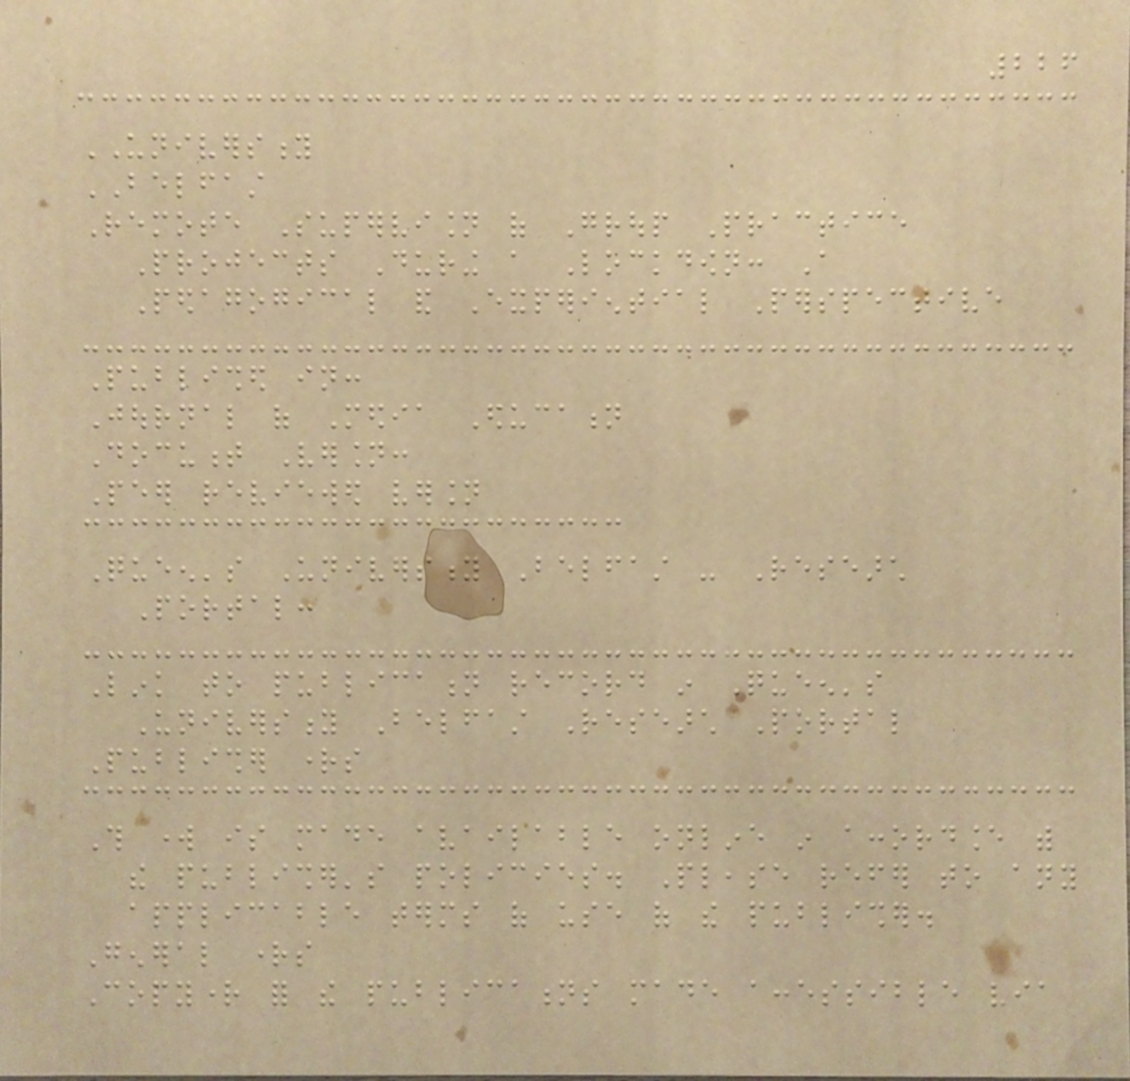226
UNIVERSITY
BELFAST
Remote Supervision of Group Practice
Projects During a Lockdown: A
Pedagogical and Experiential Perspective
Published in:
Journal of Media Education
Document Version:
Peer reviewed version
Queen's University Belfast - Research
Portal:
Link to publication record in Queen's
University Belfast Research Portal
Publisher rights
This work is made available online in accordance with
the publisher's policies. Please refer to any
applicable terms of use of the publisher.
General rights
Copyright for the publications made accessible via
